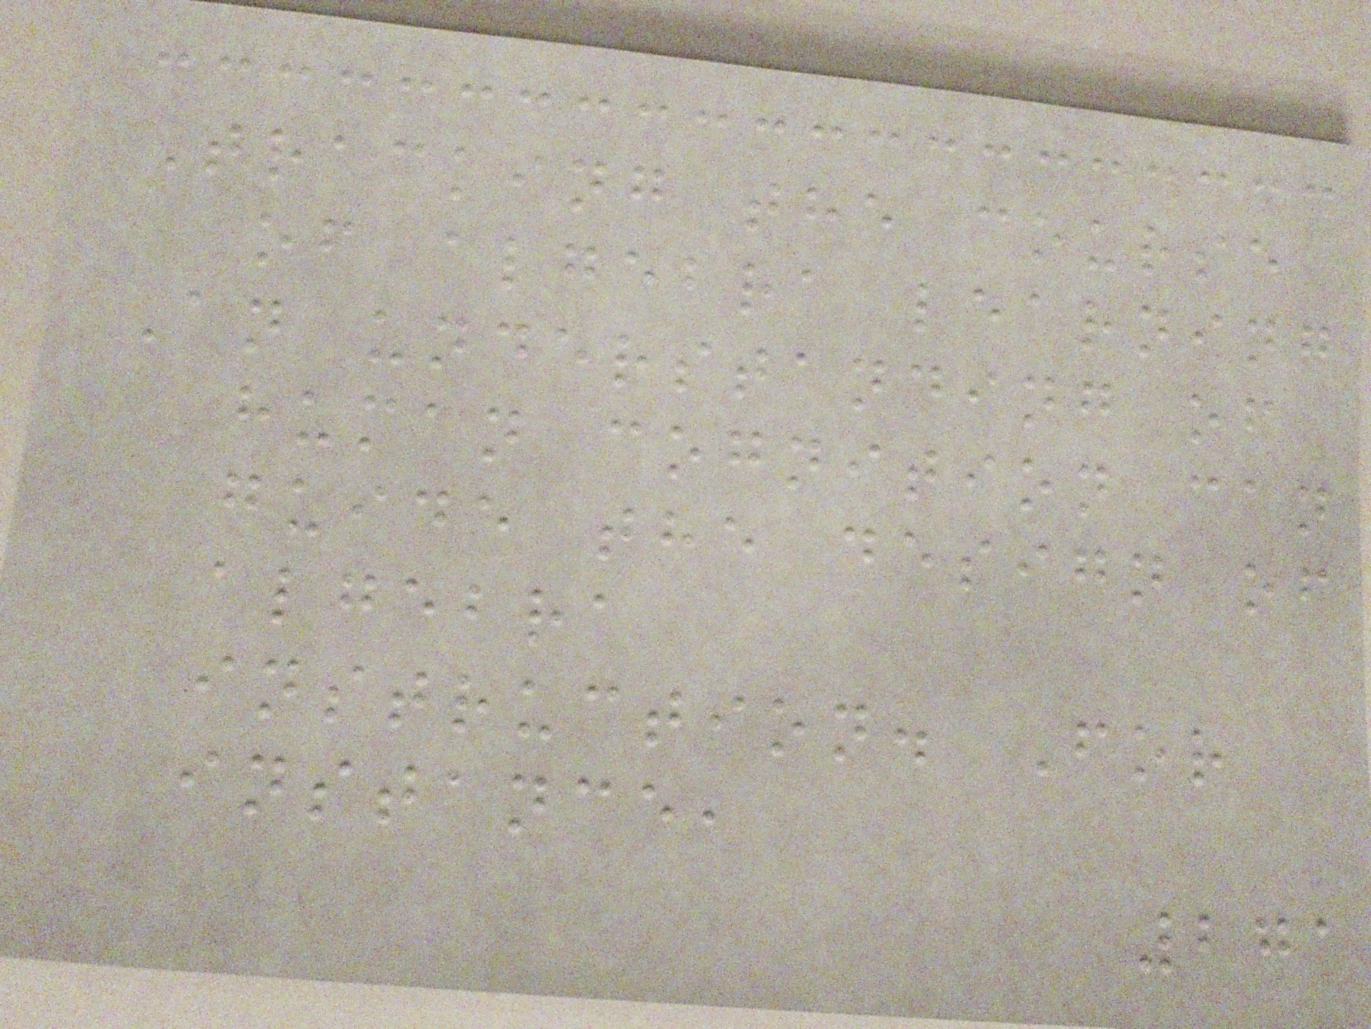Tracking the course
of algebra learning
An understanding of
human cognition can
guide the design of
algebra
instruction. For
instance,
271
